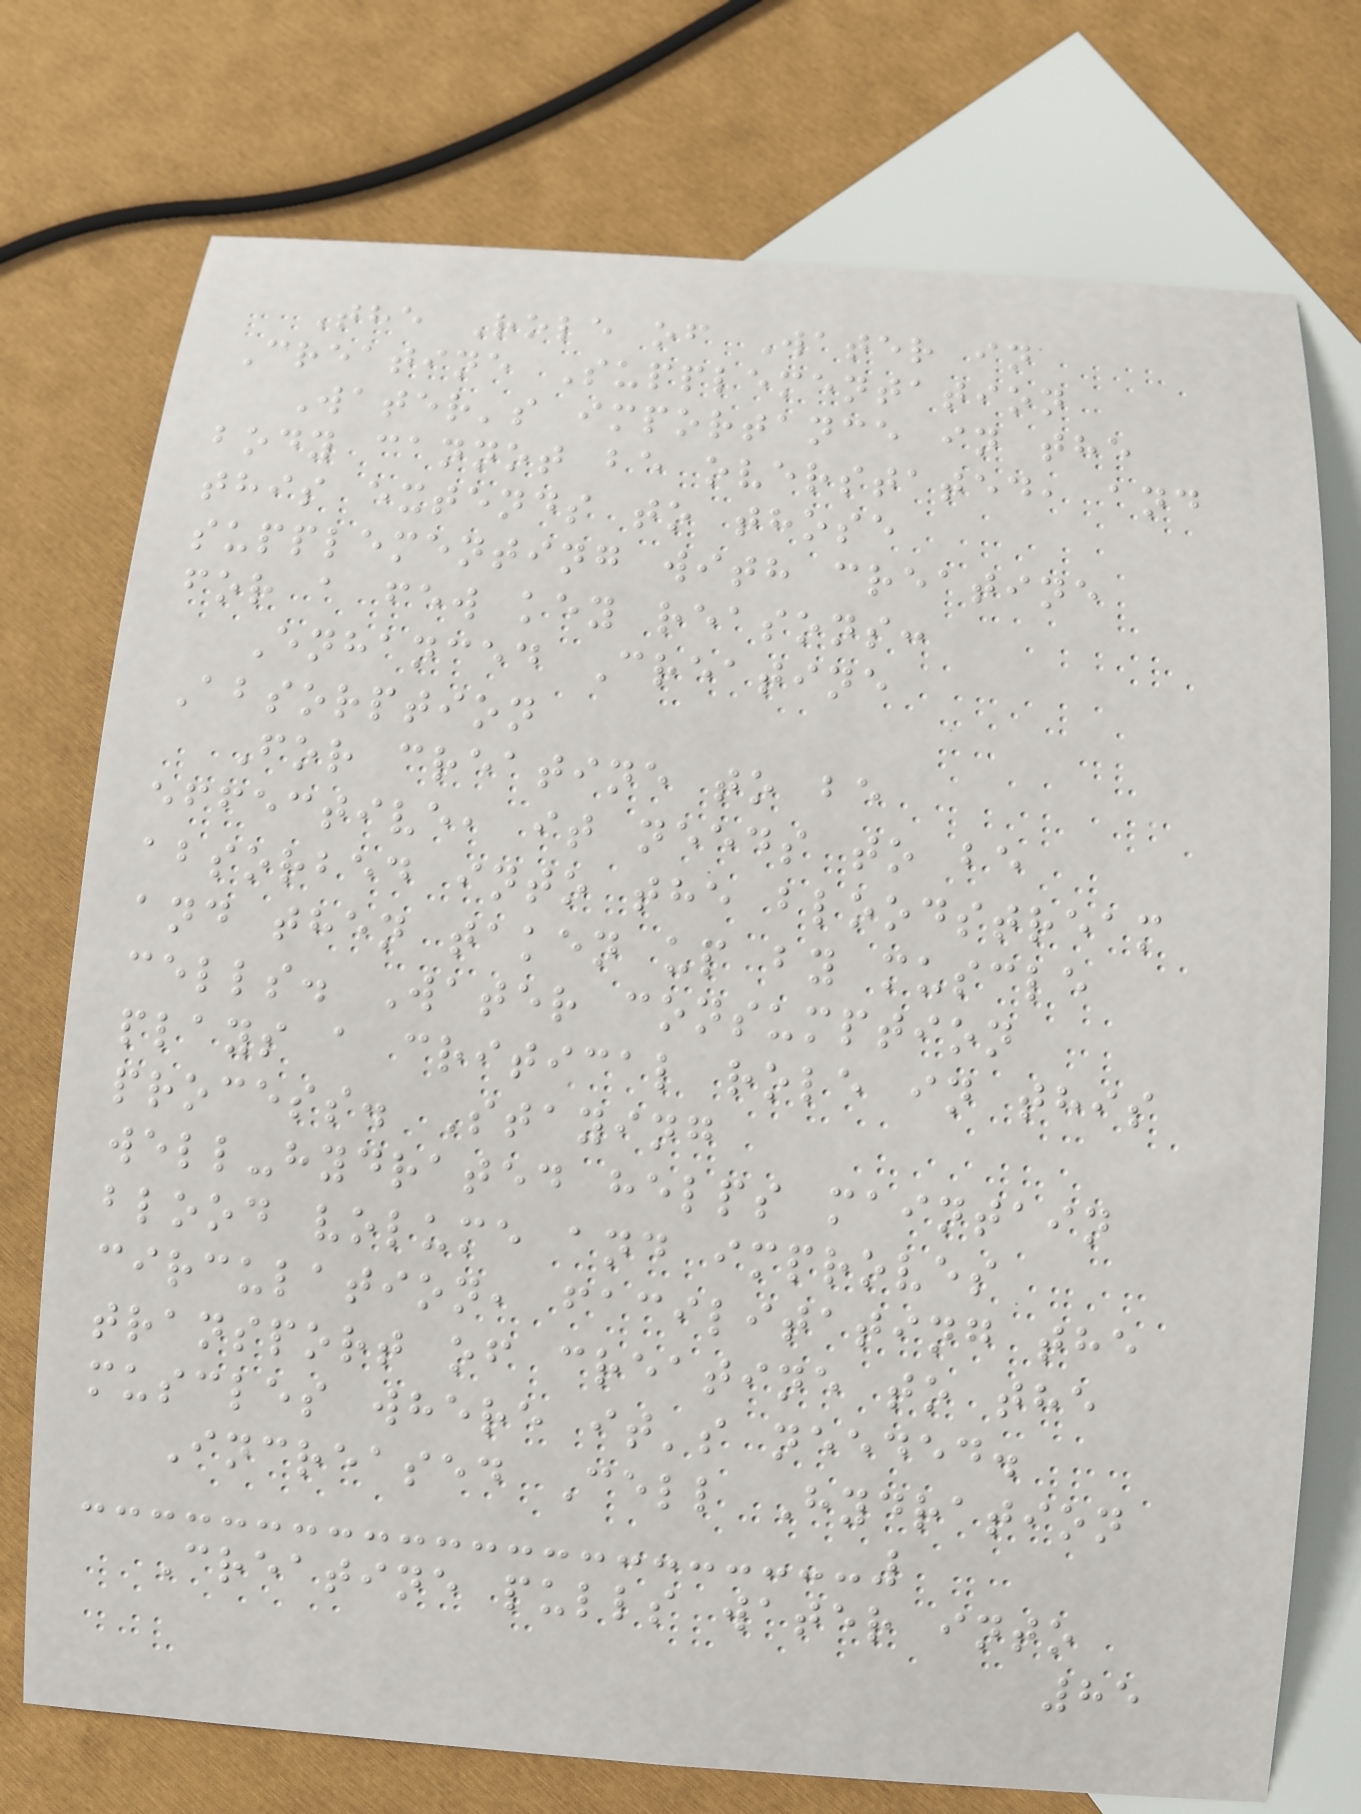The Role of Water in
Creatine Supplementation
Water's importance in the
body cannot be overstated, and
this extends to those
supplementing with creatine
for a few key reasons:
Enhanced Creatine
Absorption
For creatine to be
effective, it needs to be
absorbed into the bloodstream
and then taken up by muscle
cells. Water consumption
plays a critical role in this
process. Staying
well-hydrated helps maintain
blood volume and improves
circulation, facilitating the
transport of creatine to the
muscles where it's needed.
Increased Cell Hydration
Creatine pulls water into
85
